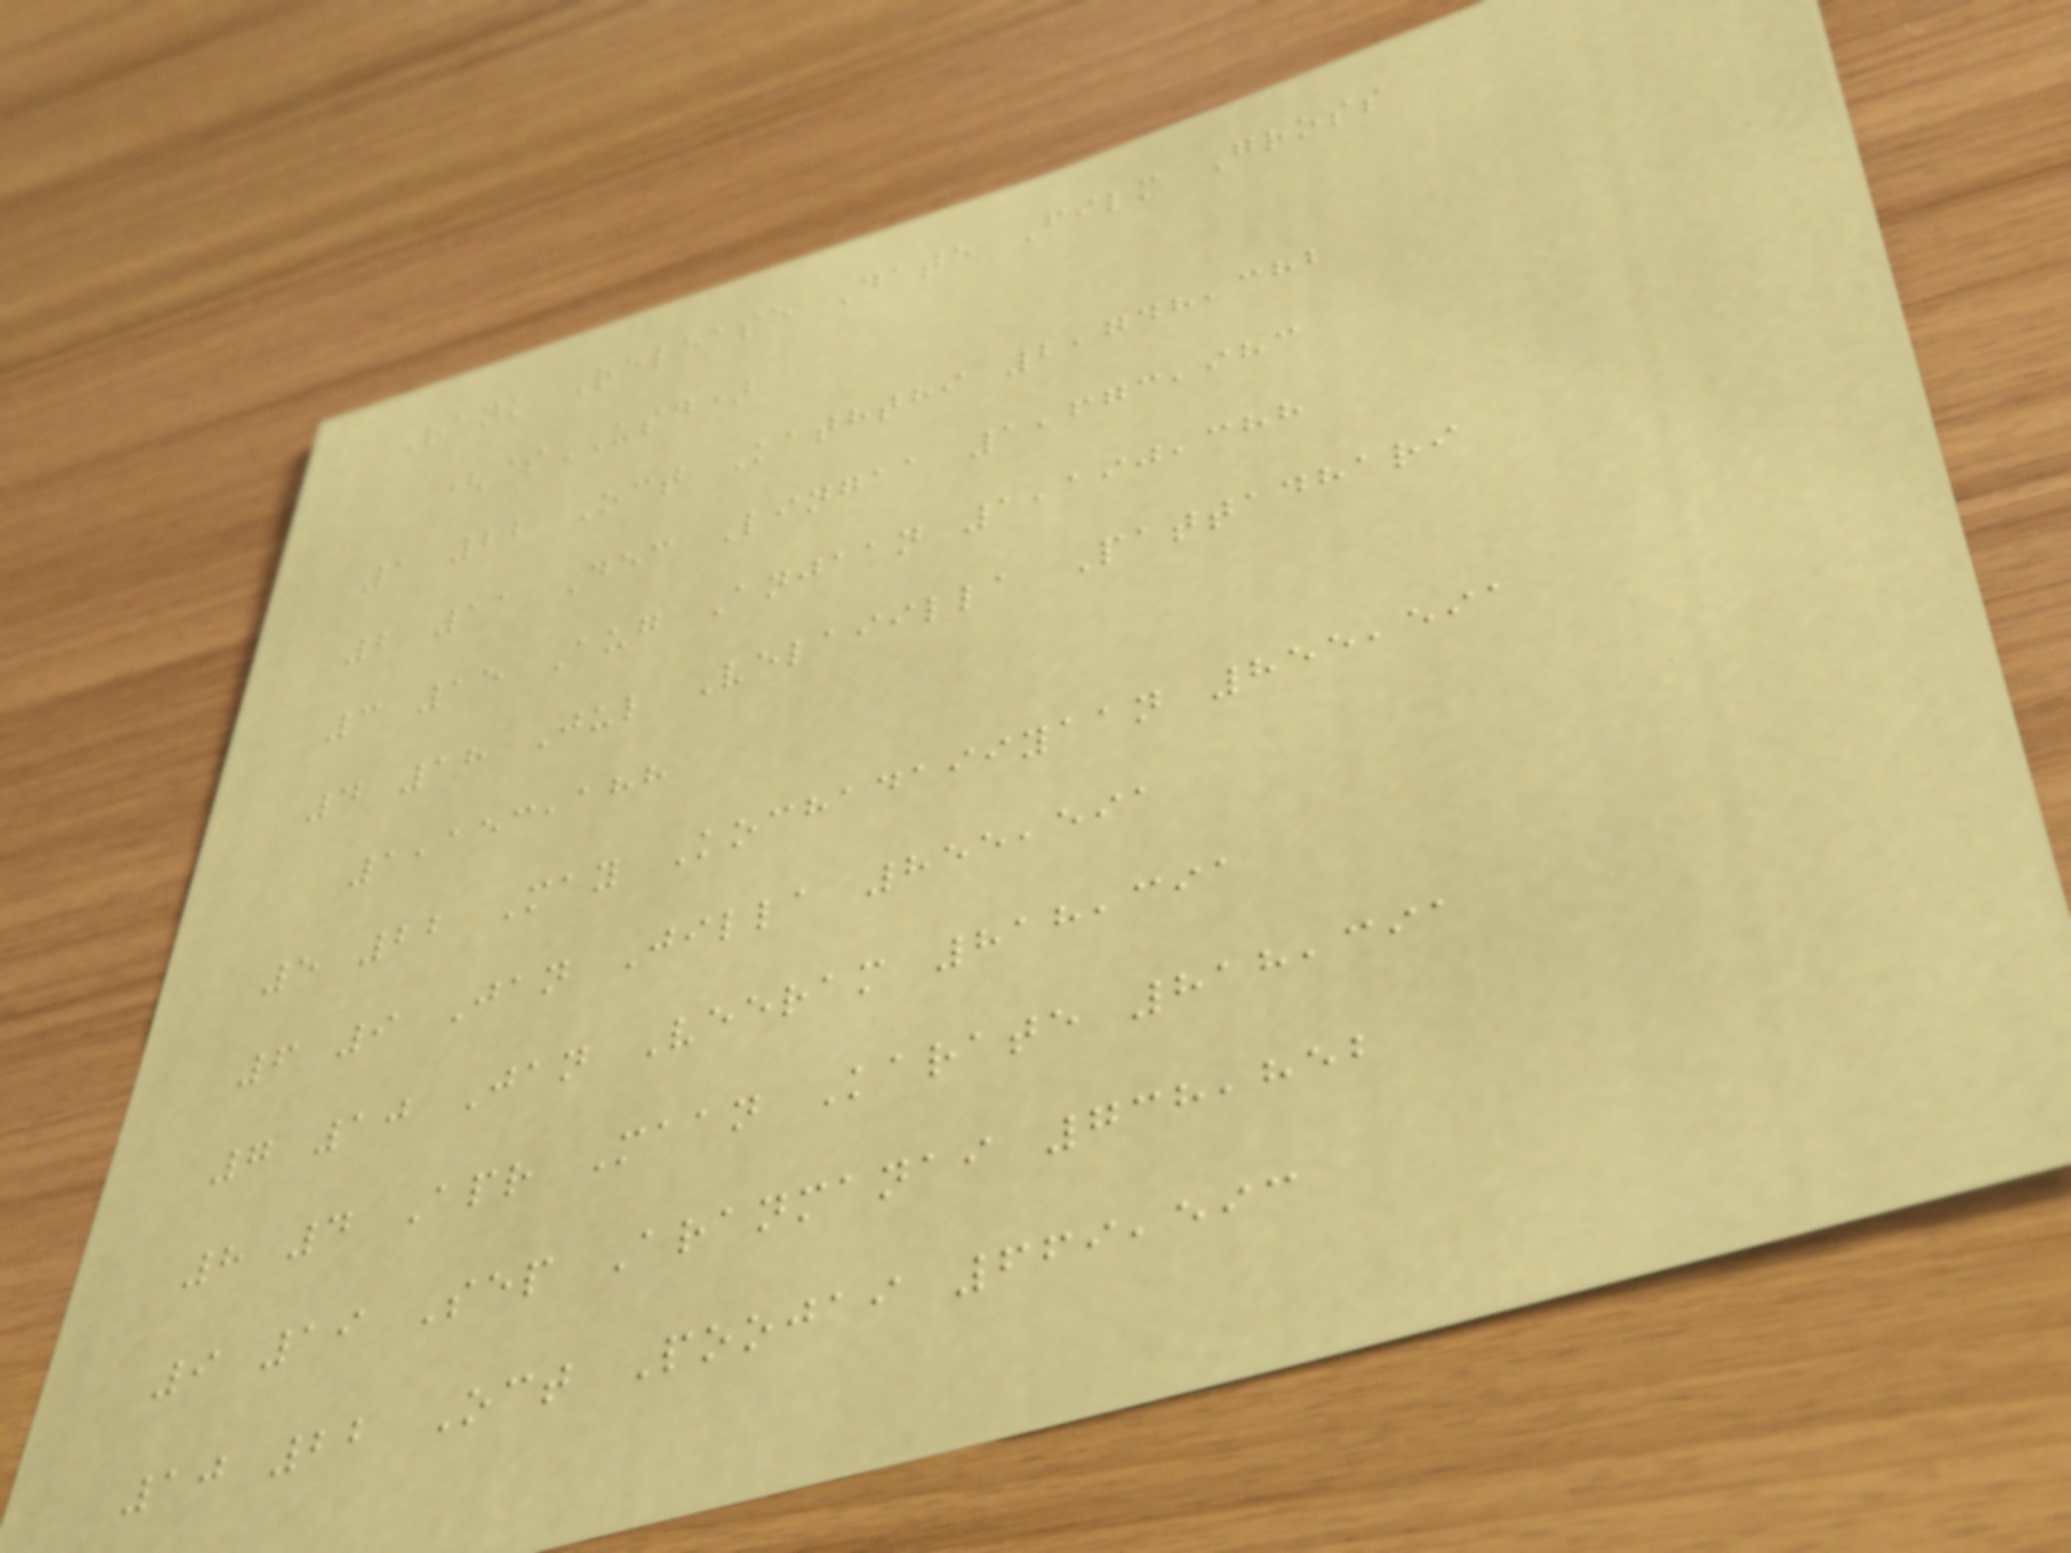Rank Release Date Film Gross
($USD)
1 22 Oct Kaththi 2,748,382
2 11 Dec Lingaa 1,673,983
3 15 Aug Anjaan 1,190,388
4 18 Jul Velaiilla Pattadhari
1,153,188
5 22 May Kochadaiiyaan 855,591
6 9 Jan Jilla 855,591
7 10 Jan Veeram 818,391
8 4 Apr Maan Karate 818,391
9 19 Sep Aranmanai 738,852
10 22 Oct Poojai 669,593
